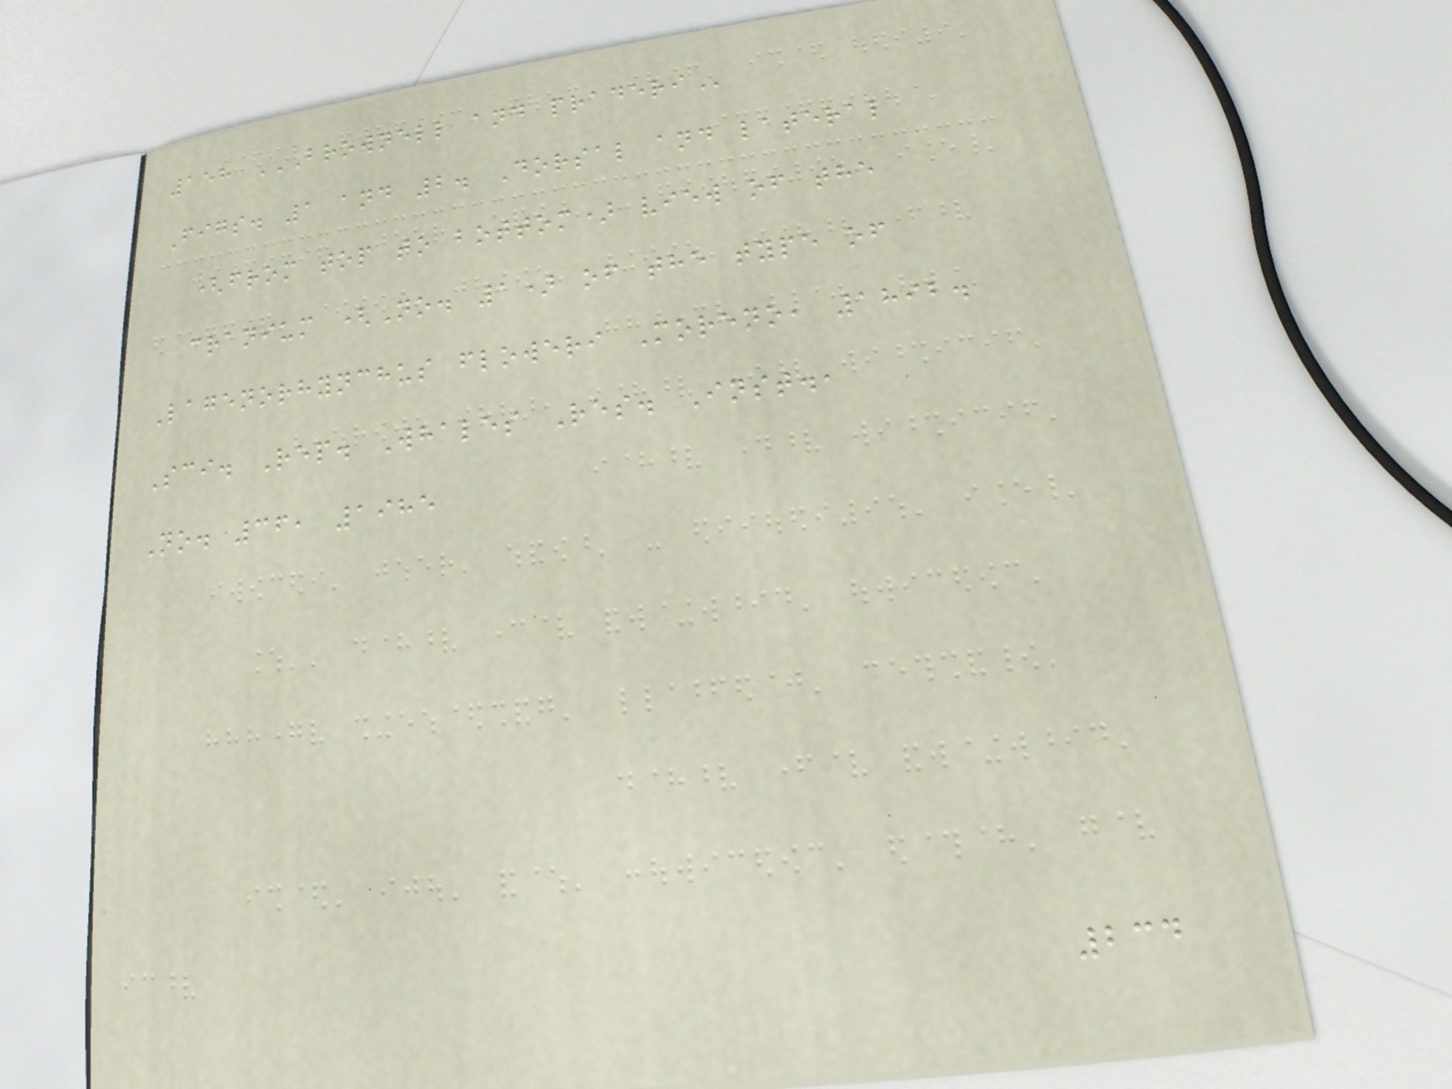158 BROWNELL AND PRADERI
Figs. 1 and 2. Dorsal and lateral
(from top to bottom) view of the
cranium (No. 1) of the type of
Lagenorhynchus floweri Moreno, 1892.
Sci. Rep. Whales Res. Inst.,
No. 36, 1985
234
